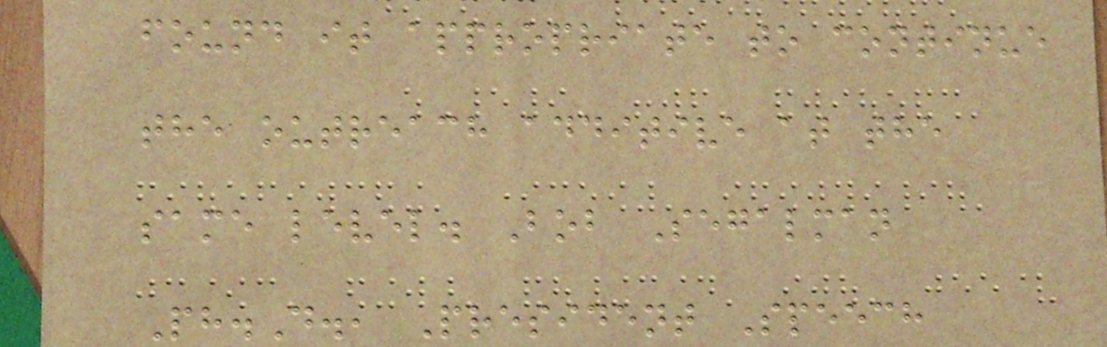found it appropriate to continue
the outreach additive at the
same level. Bob Segalman
Ph.D., President Speech
